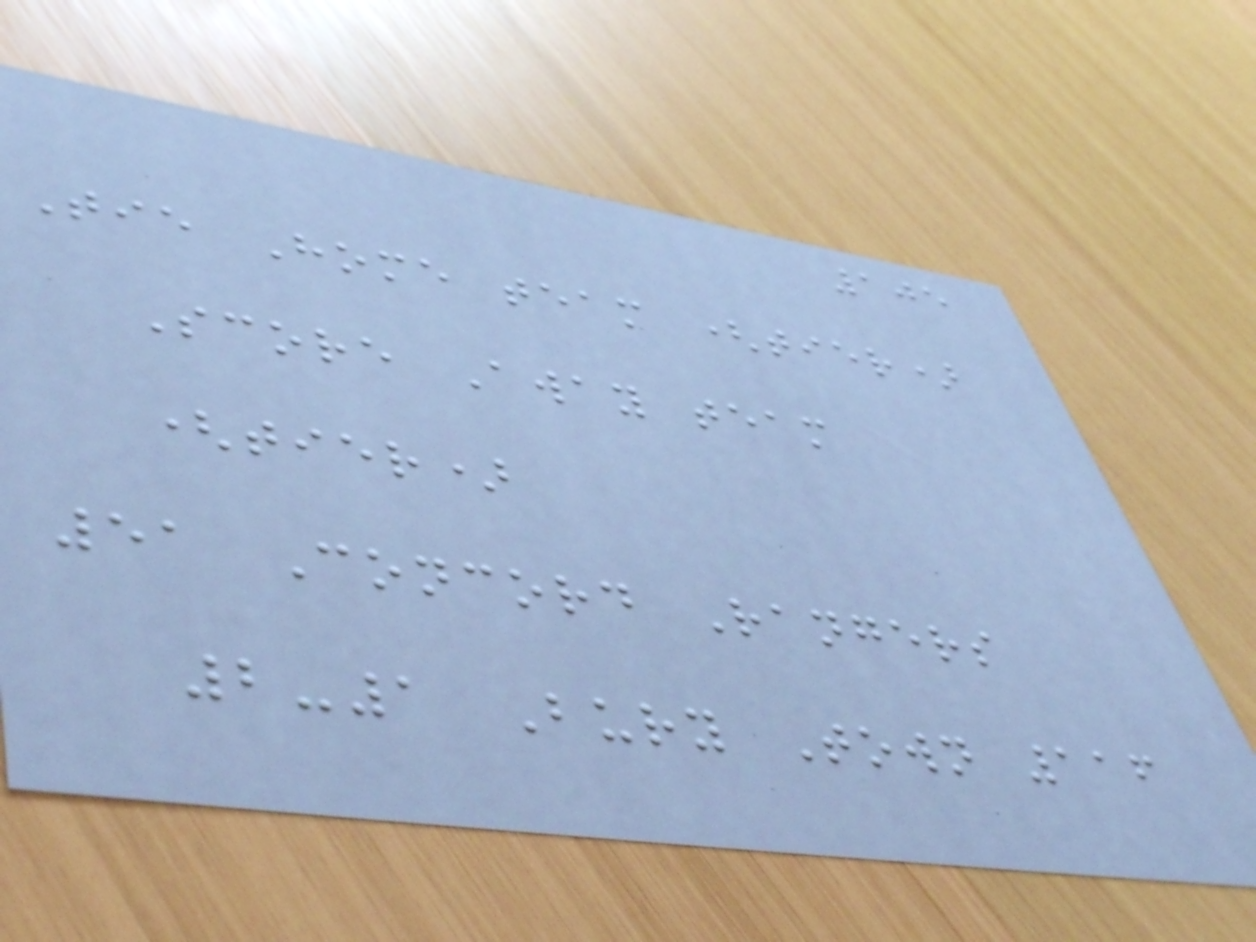105
Tie Home team (tier)
Score Away team
(tier)
51 Concord Rangers
2-1 Bury Town 116
